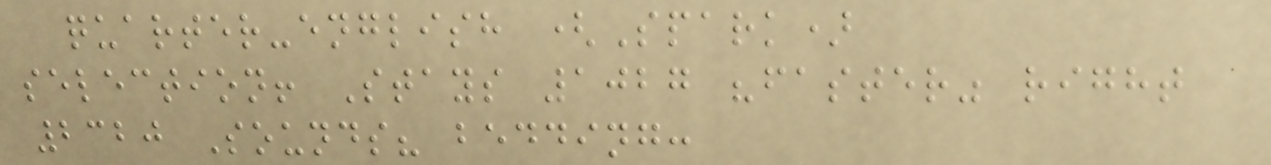quarter-english (Spark)
selection! Stays 1027 "faster" right
2320 Sounds? bedding:
